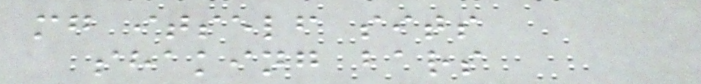mg itself sits
shaking bars
